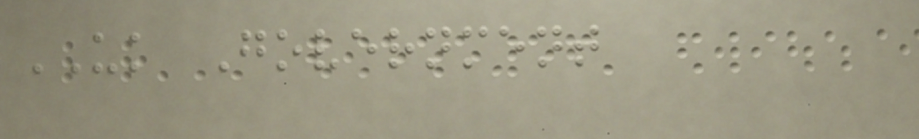UK Government
